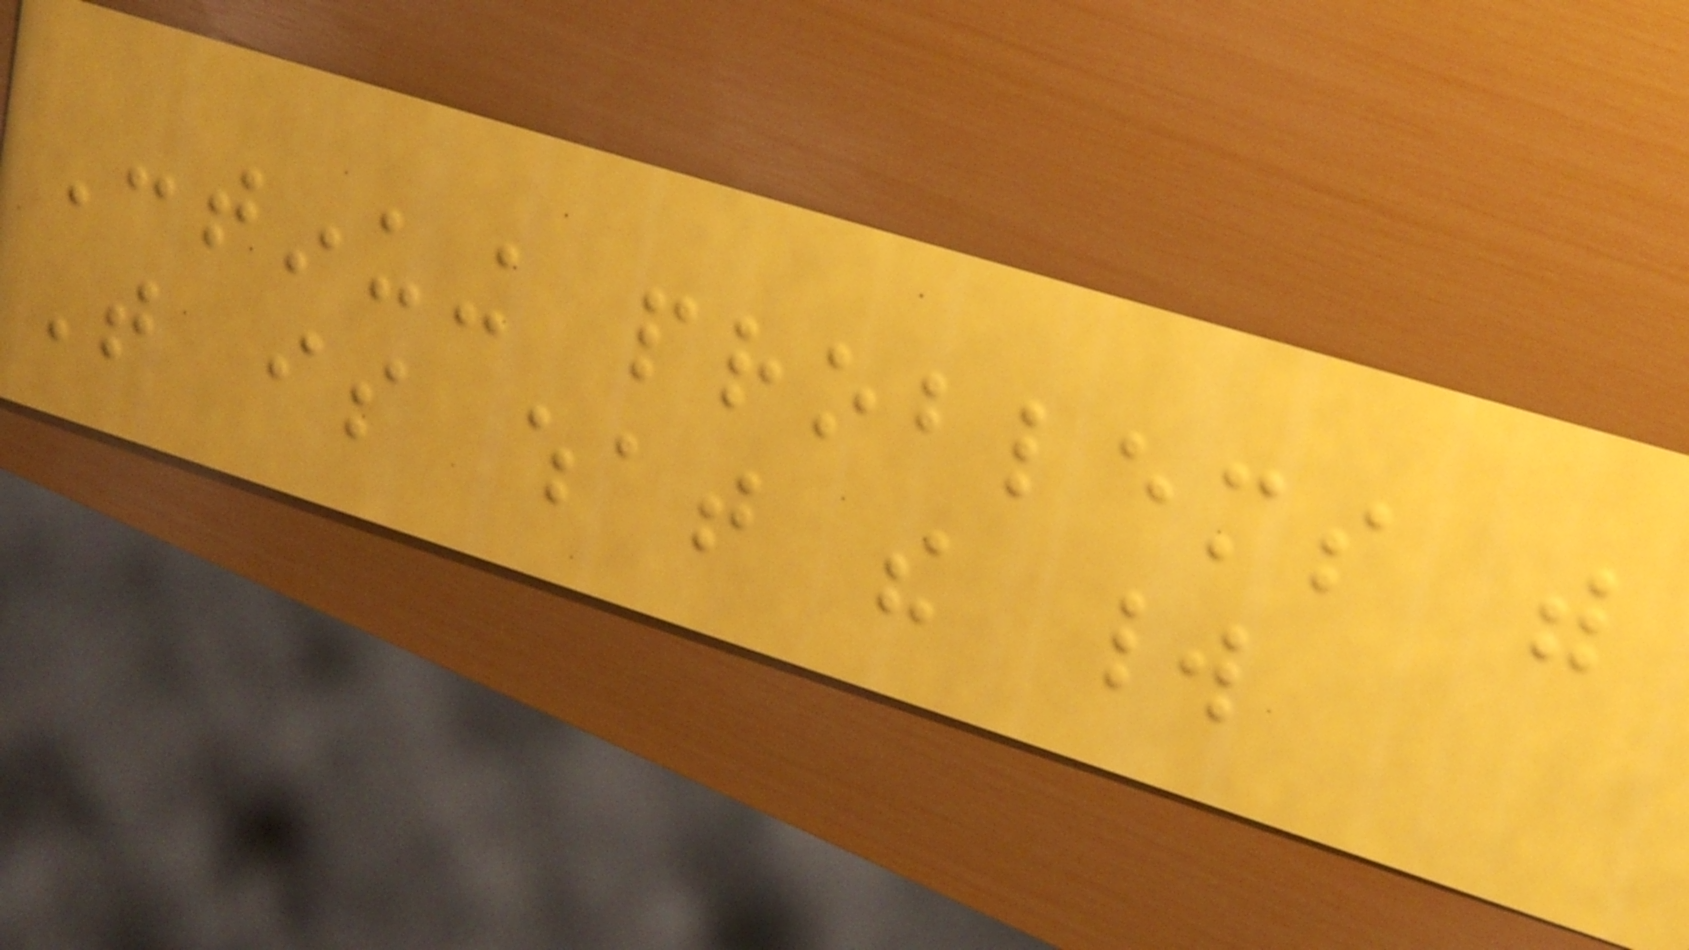Continuing problems with
That is what the world
